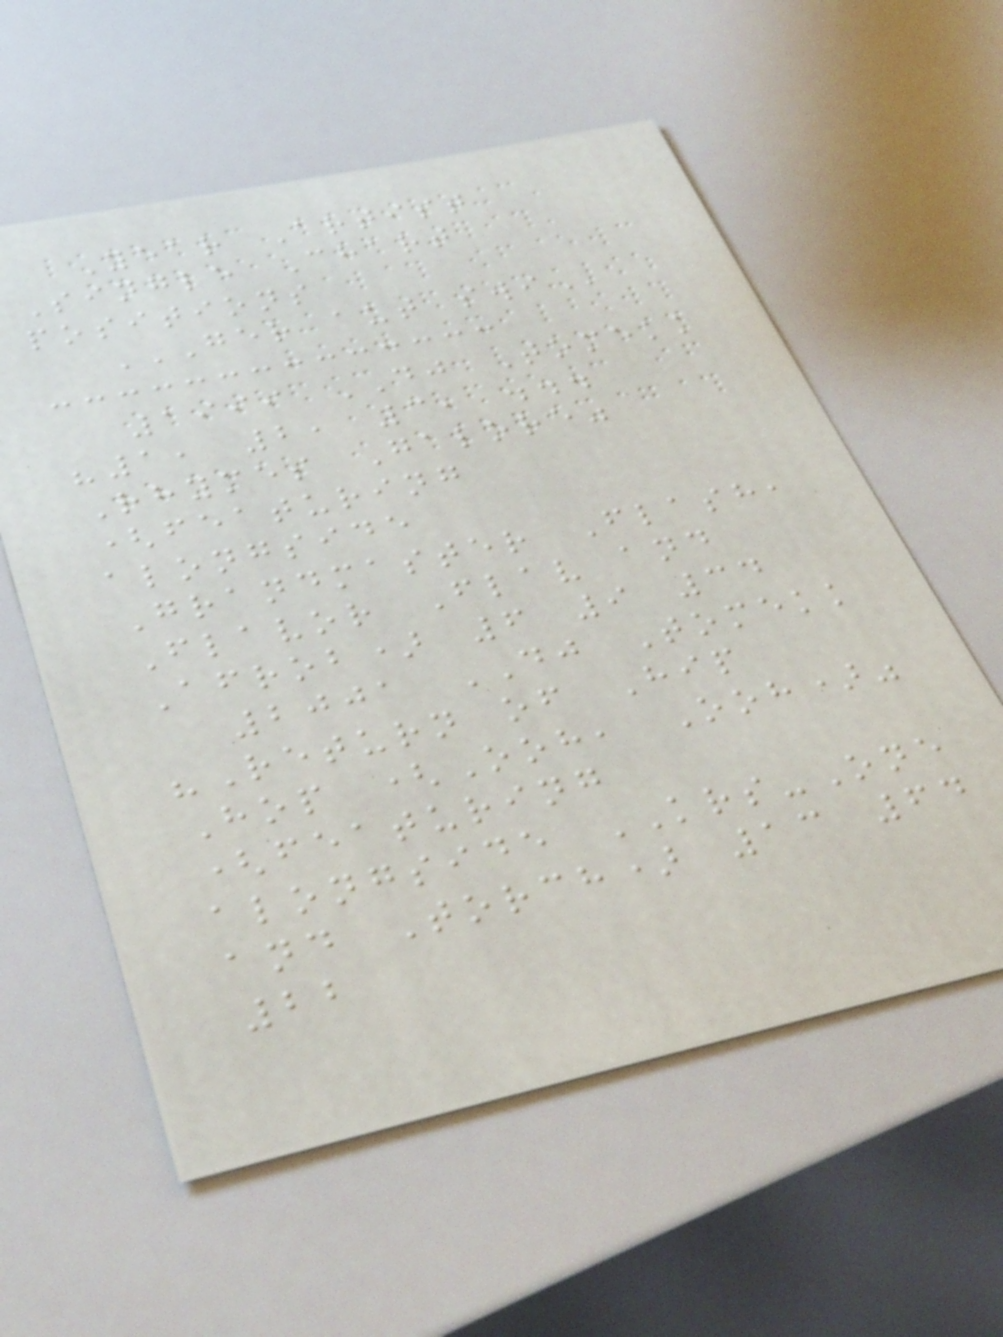Year Artist
Single Chart
positions
GER AUT SWI
1999 DJ Tomekk
"1, 2, 3, ...
Rhymes Galore"
(featuring
alongside
Grandmaster Flash,
Flavor Flav and
Afrob) 6 9 34
2001 DJ Tomekk
"Return of Hip
Hop (Ooh, Ooh)"
(featuring
alongside KRS-One
and Torch) 13 64
22
